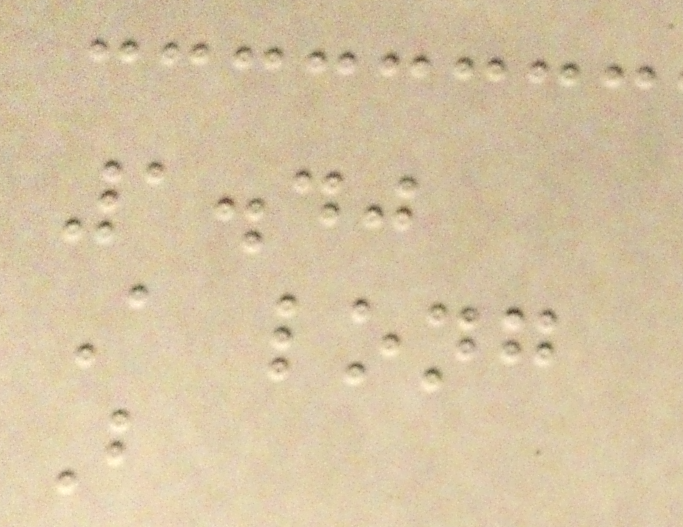1.40
A long
B
